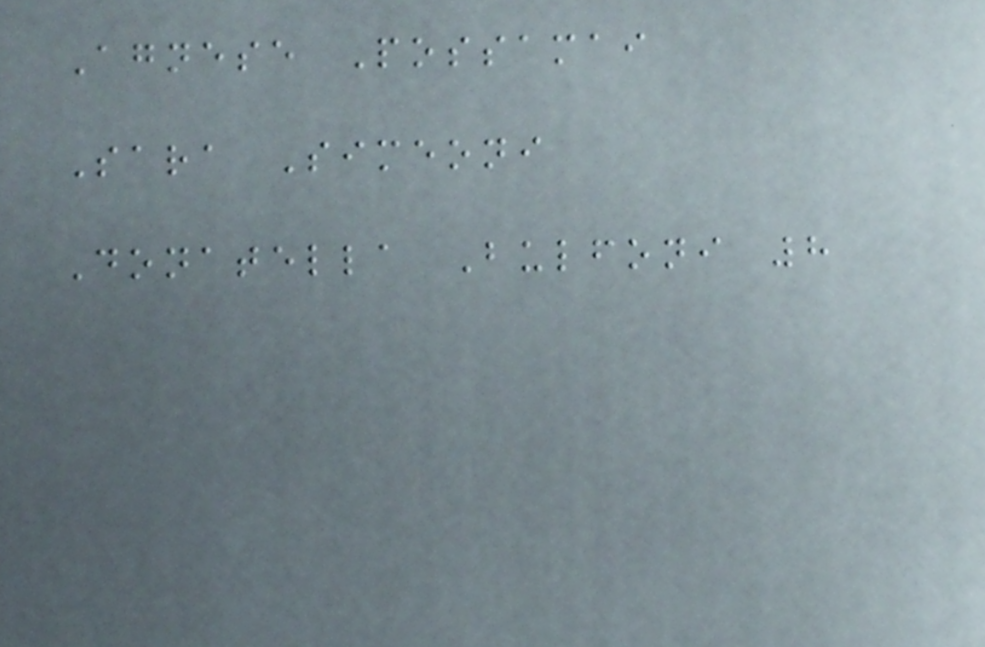Agnese Possamai
Sara Simeoni
Donatella Bulfoni 8
